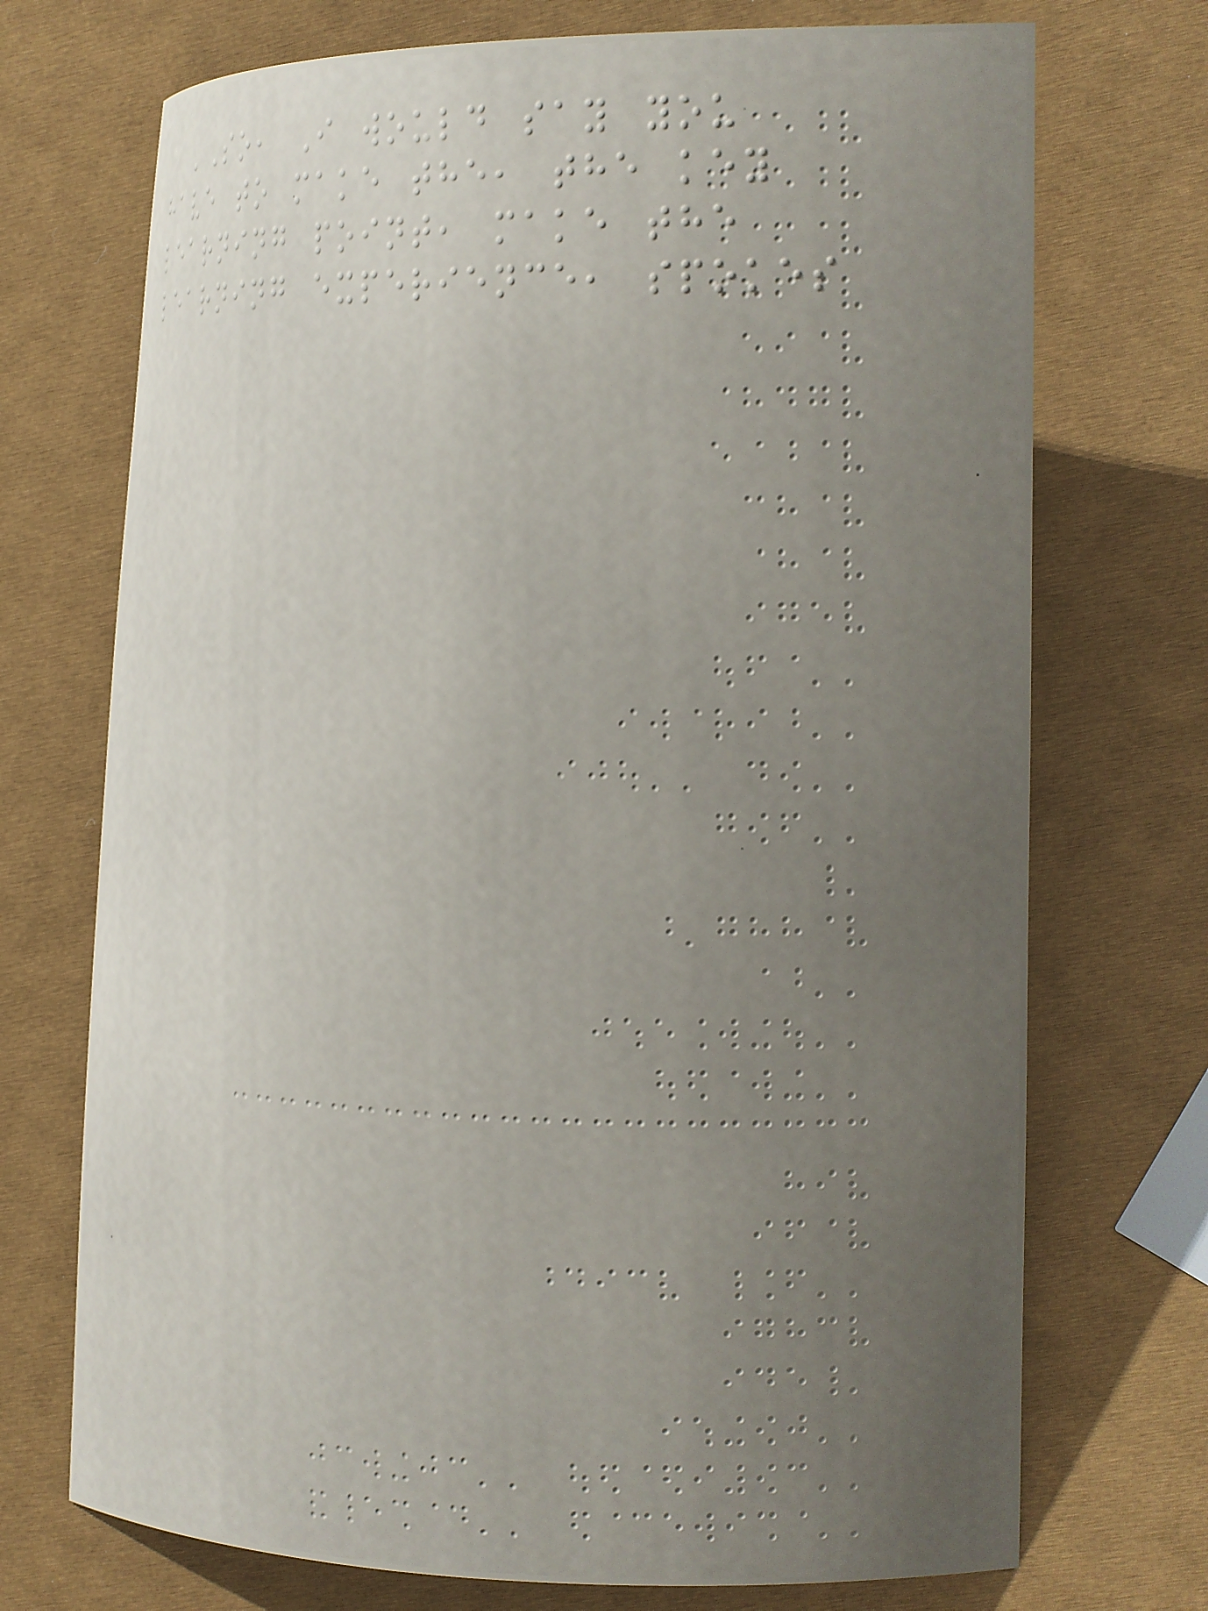'So, I would say you
have to make the, the key
learning point, make the
learning experience, spokes
